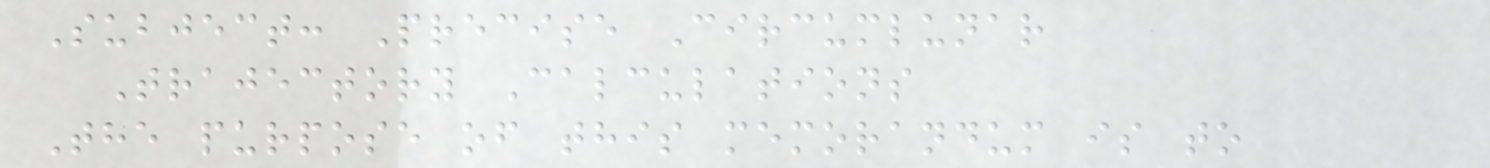Subject: Precise Circumlunar
Trajectory Calculations
The purpose of this memorandum is to
